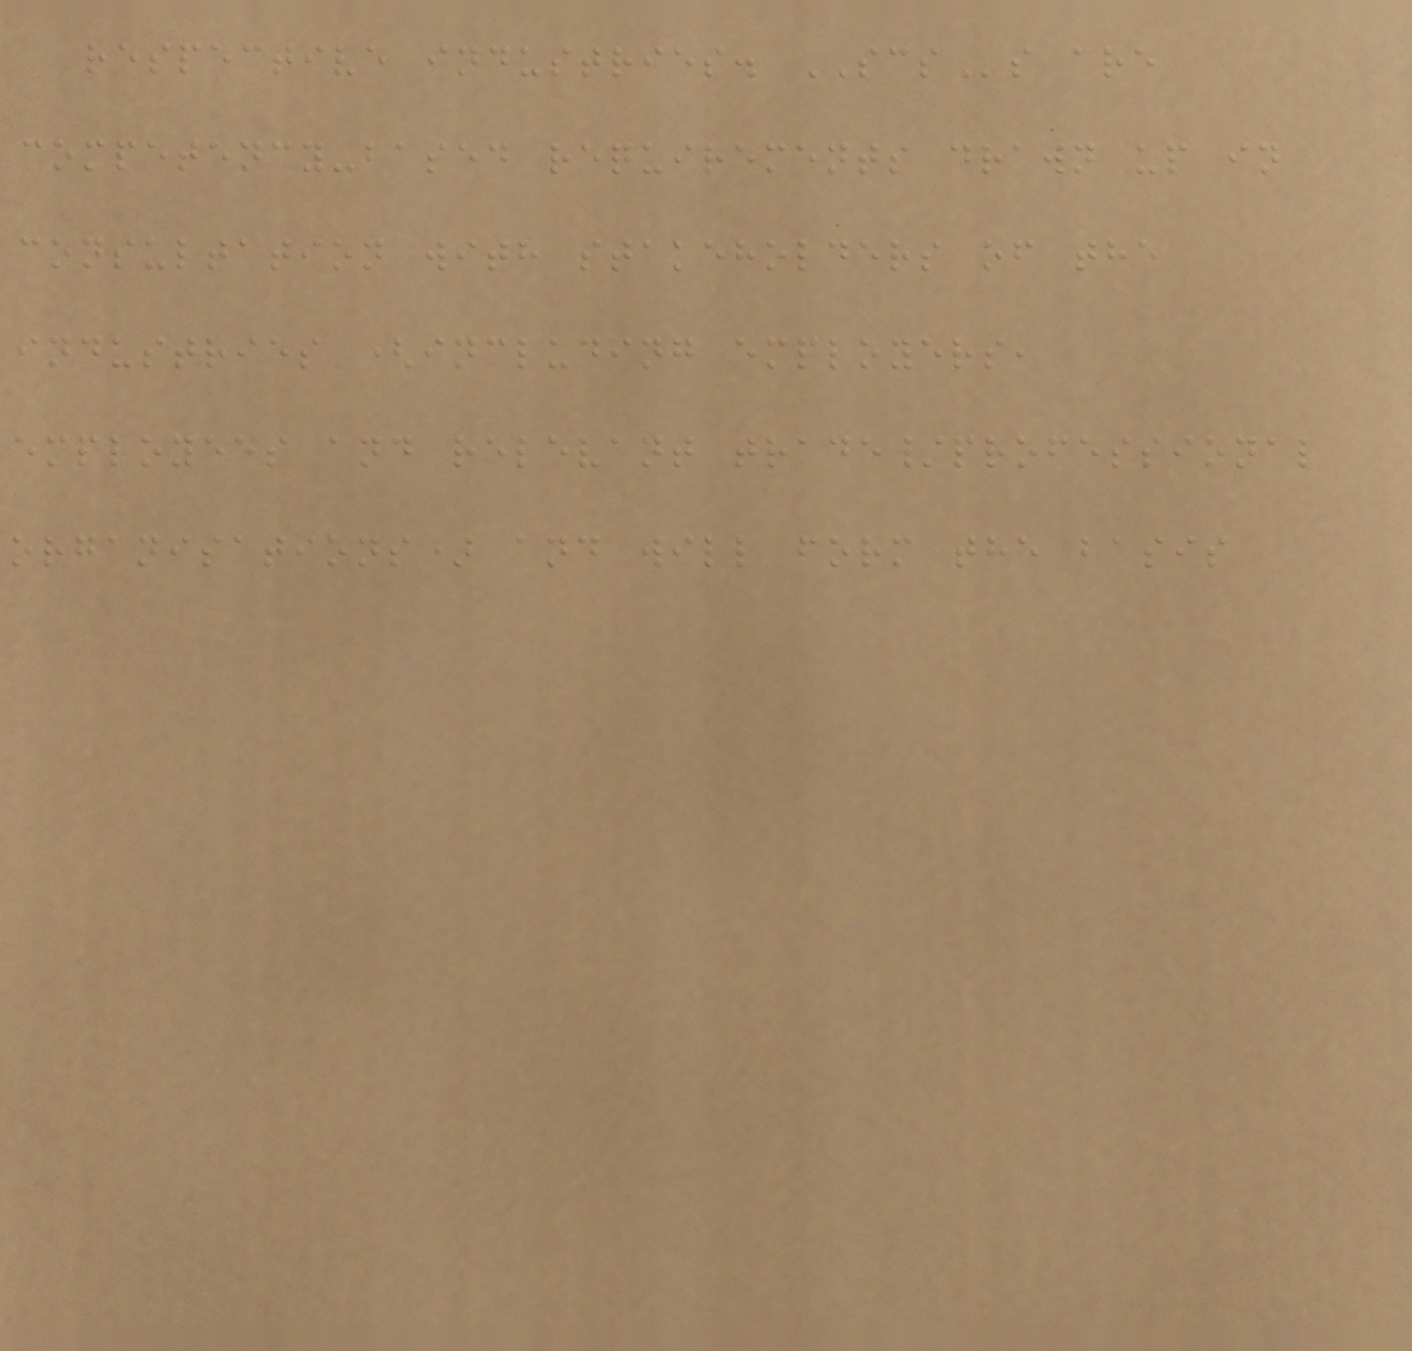respective industries. SCSs are
competency-based requirements drawn up in
consultation with stakeholders of the
industries (including employers,
employees and relevant trade/professional
organisations) and will form the basis
